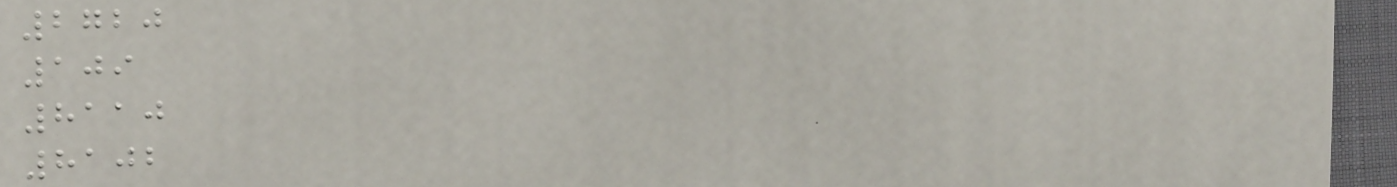2720
109
8110
8102
